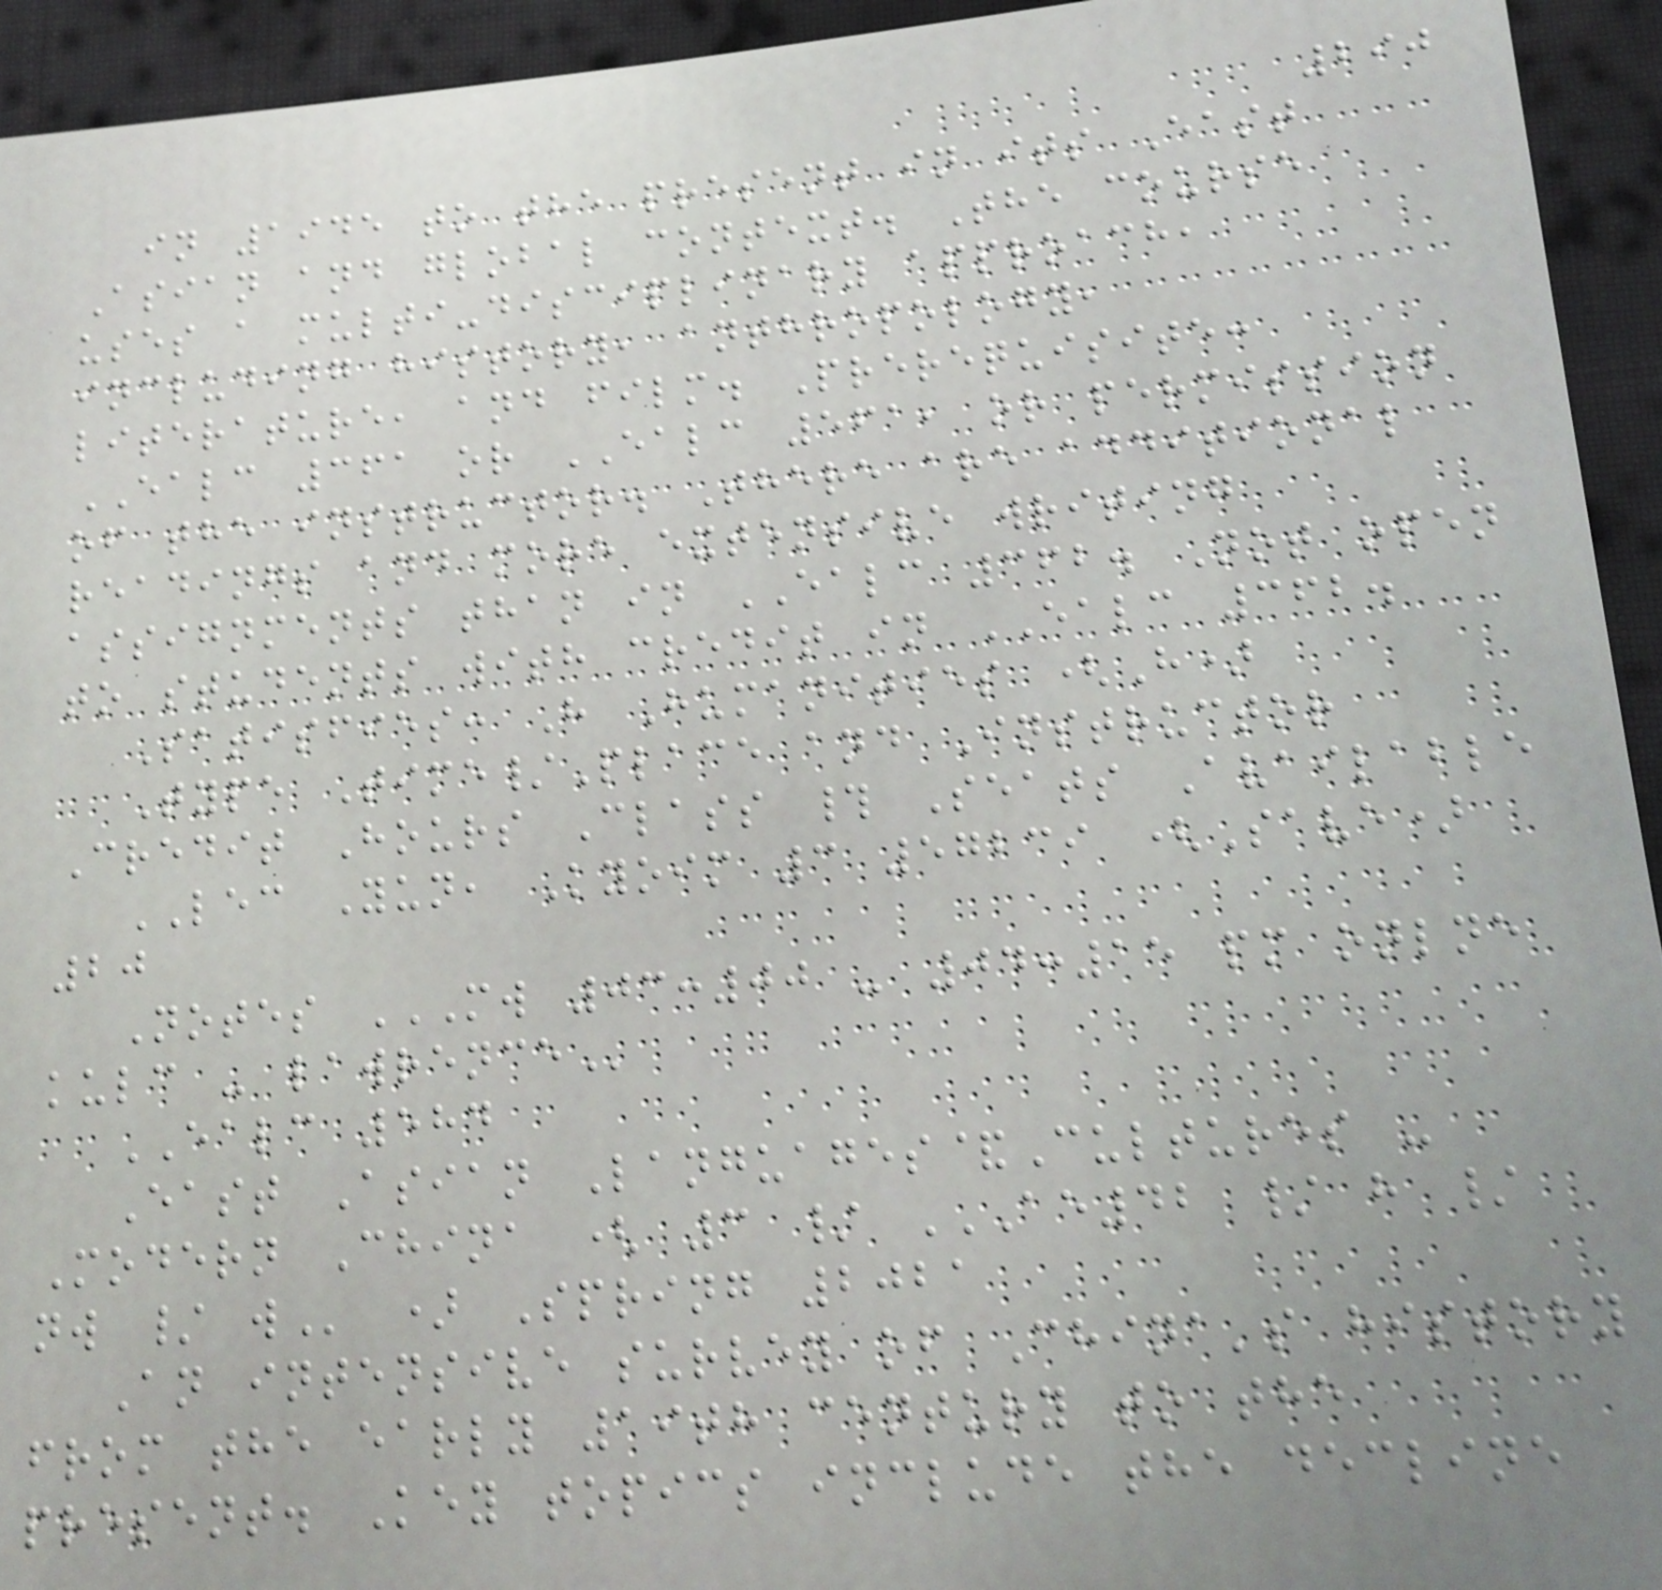290
in 1945 to the present in its East
Asian and global context. The course
uses a multi-disciplinary approach,
including history, anthropology,
literature, and film. Prerequisite:
EALC 361 or EALC 561, or permission
of the instructor. There are additional
readings and more extensive writing
assignments than in EALC 362. Not open
to students with credit in EALC 362.
Satisfies: H Humanities (H)
Type Time/Place and Instructor
Credit Hours Class # Seats Available
LEC Yun, Kyoim 3 57239 (Save)
20
Notes MW 03:00 - 04:15 PM ONLNE
KULC - LAWRENCE
EALC 584
East Asian Languages&Cultures -
Modern China ( 3 / AE42 / H /
NW / W ) Spring 2021
An intensive survey of China's history
from the early 19th century to the
present. Key topics include the decline
